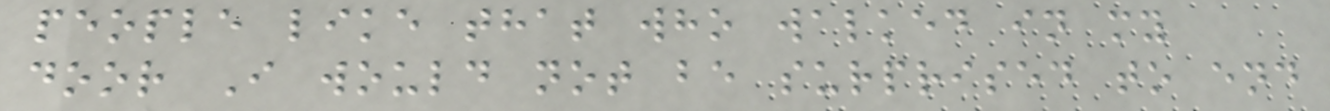people like that who walked in my
door I would not be surprised to end
